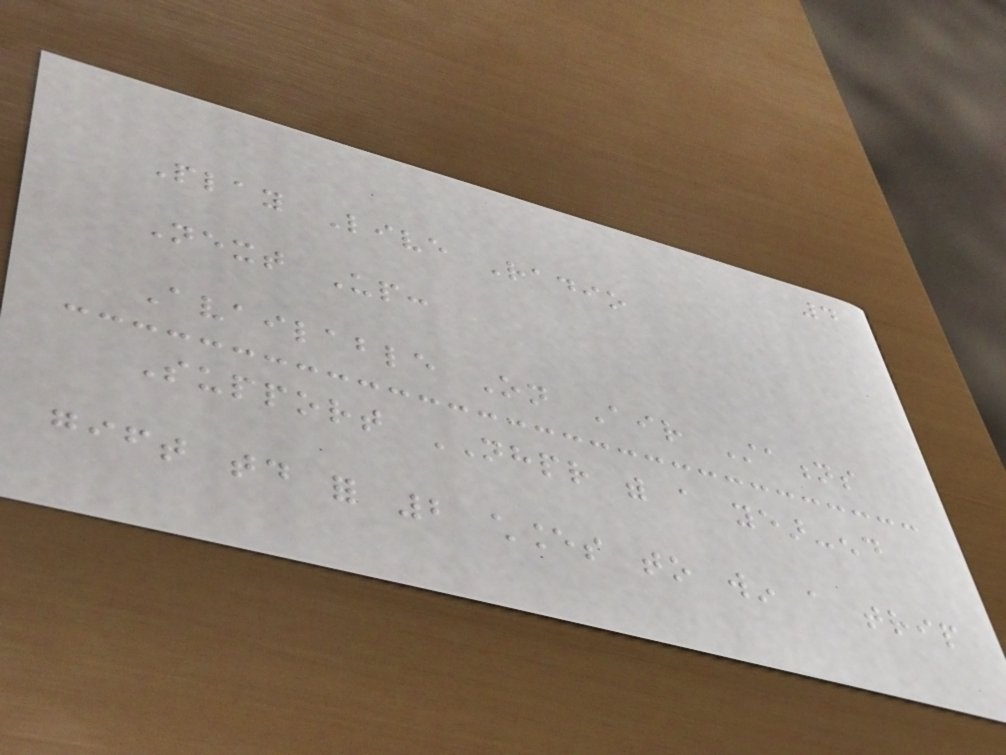4
Play Live Radio
Next Up:
Available On Air Stations
Support NHPR with a year-end
gift today for 2 chances to win a trip
